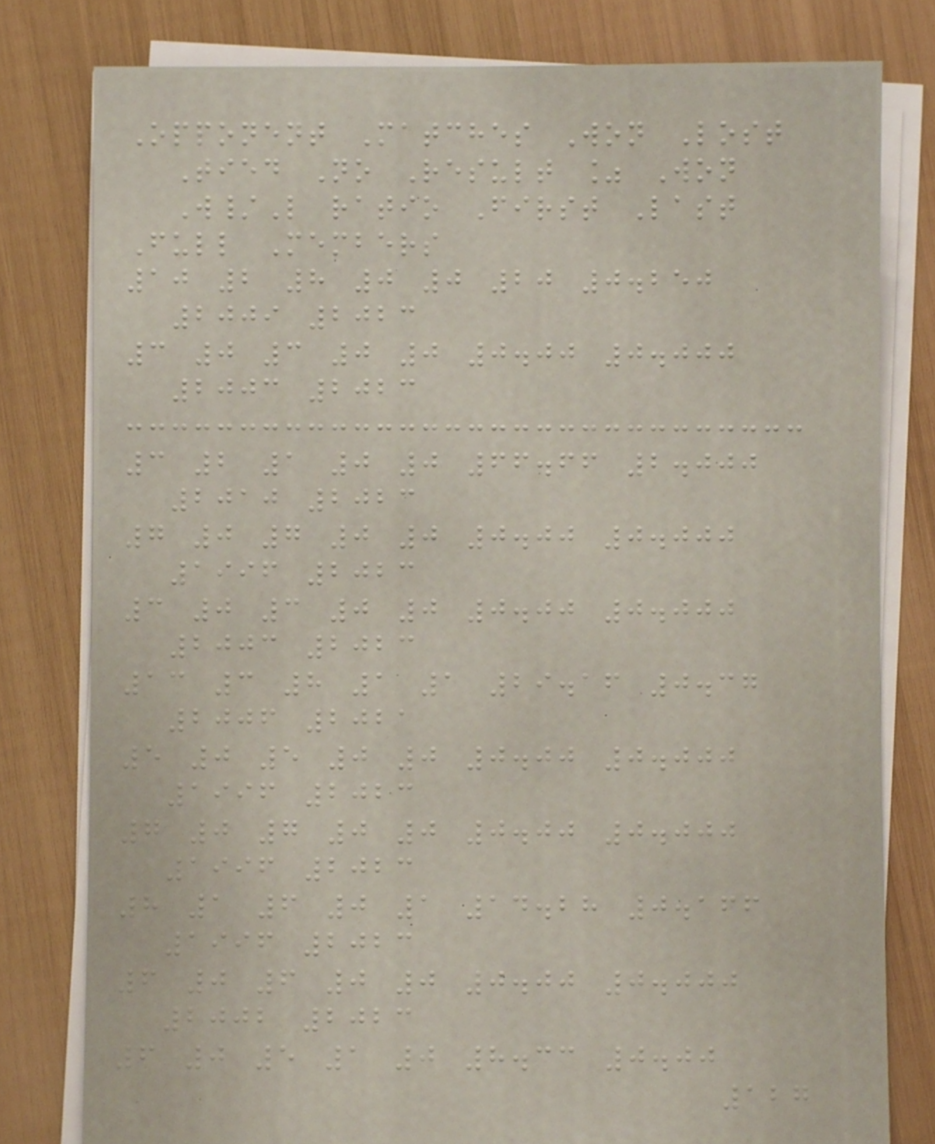Opponent Matches Won Lost
Tied No Result % Won
W/L ratio First Last
Full Members
10 2 8 0 0 20 0.250
2009 2023
3 0 3 0 0 0.00 0.000
2003 2023
3 2 1 0 0 66.66 2.000
2010 2023
7 0 7 0 0 0.00 0.000
1996 2023
3 0 3 0 0 0.00 0.000
2003 2023
13 3 8 1 1 29.16 0.37
2006 2021
5 0 5 0 0 0.00 0.000
1996 2023
7 0 7 0 0 0.00 0.000
1996 2023
8 1 6 0 1 14.28 0.166
1996 2023
6 0 6 0 0 0.00 0.000
2002 2023
6 0 5 1 0 8.33 0.00
127
